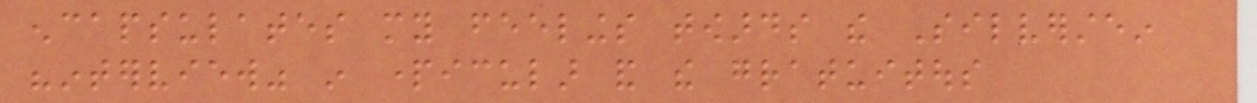encapsulates my feelings towards the Silverstein
"interview" in particular and the gratuitous
